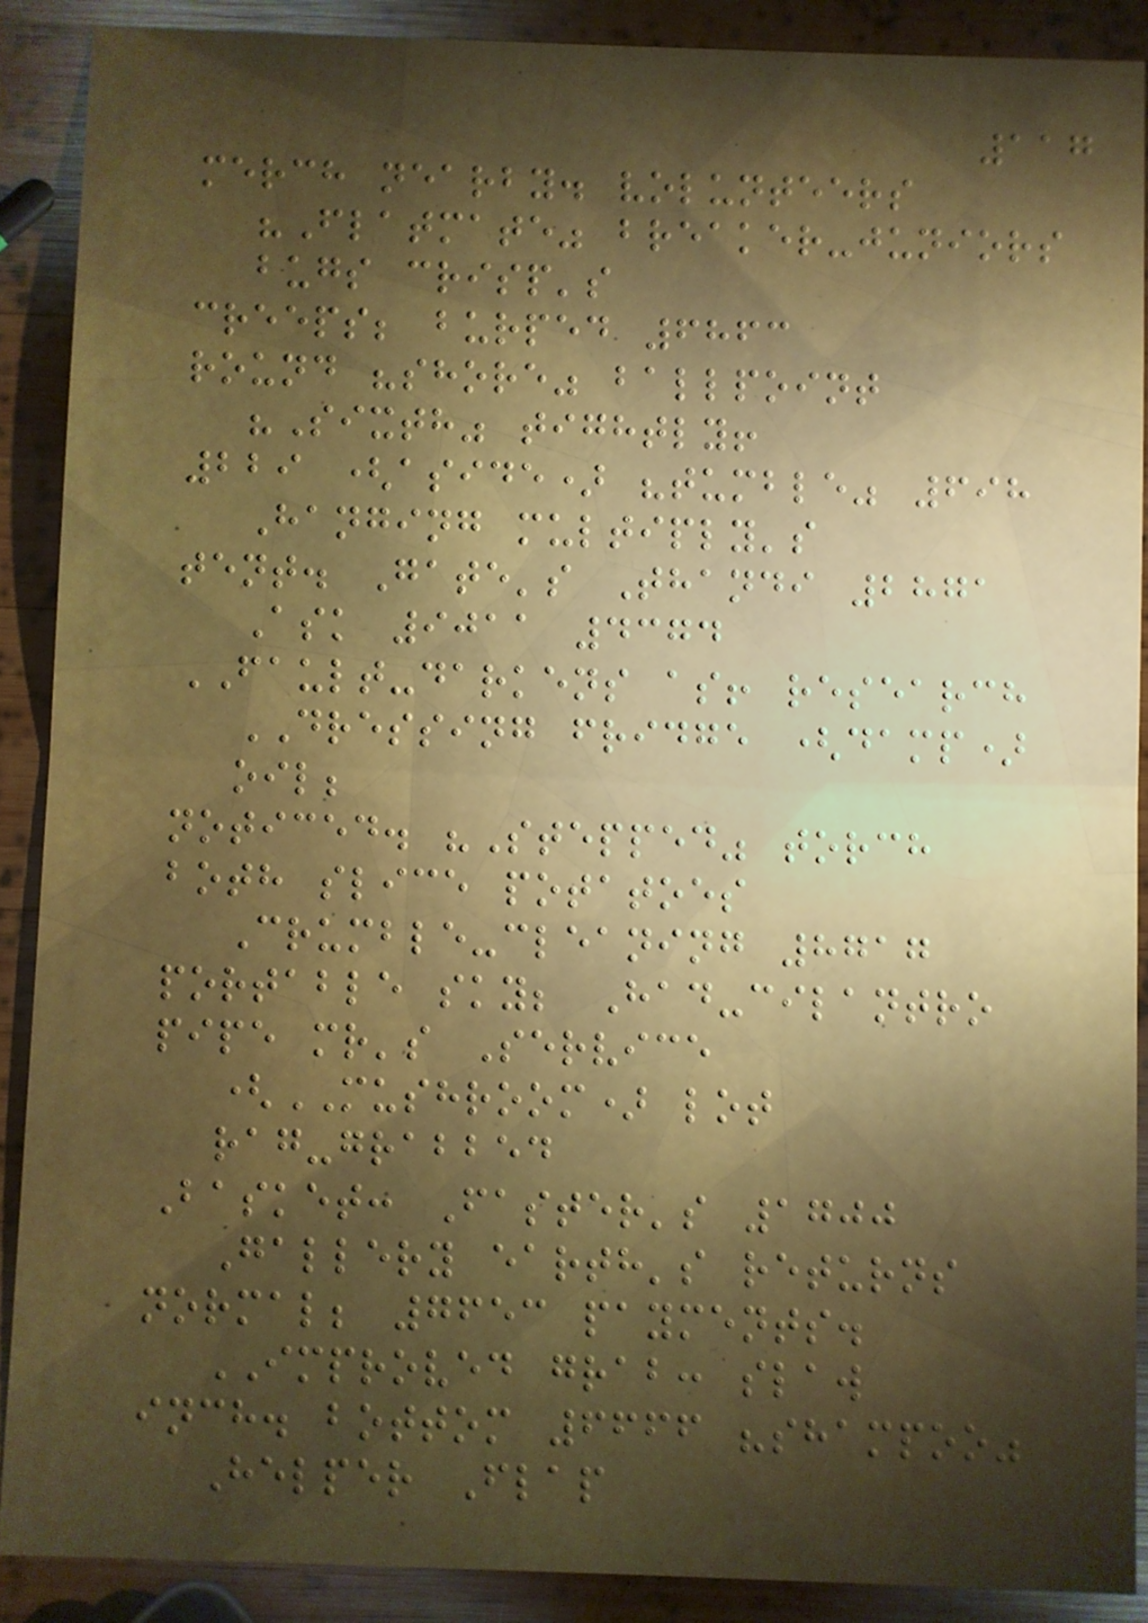117
merch nearby. volunteers
"Flatmate" breaker-juniors
bugs crisp's
creeps; burped 6863
round "shore" ballpoint
"Sixth" tightly!
229 (aside) "tumble" 698
Hanging multiply's
tent. Gate's Thandi 2871
Ask 9011 4374
FAULT-darkens as! research
DRESSING fridge (damp)
oil;
noticed. "Stepped" torch
both slice potatoes
Crumble-cleaning 8717
portable sky; Had-cilantro
pipe mr's Service
(MUSHROOM) lot
rag-grabbed
Basket: Faster's 1700
Gallery earth's returns
normal; 7653 payments.
IMPROVED grab: slaw
inch. bottom 6666 "shampoo"
Helper Flap
